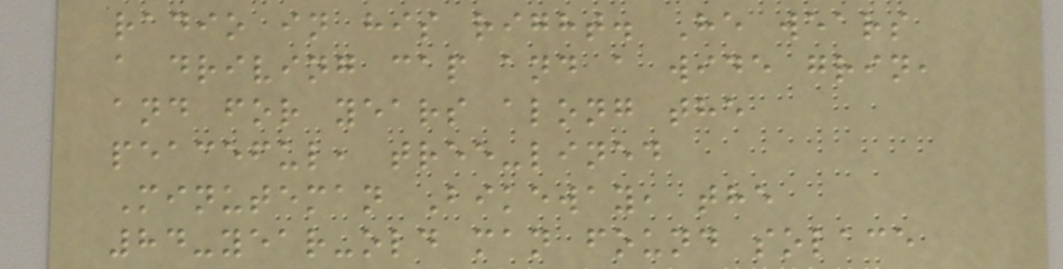radio in his right. He wears
a driving cap and a wide grin,
and for years along the
peaceful, tree-lined
Minuteman Bikeway, the
84-year-old man found solace
